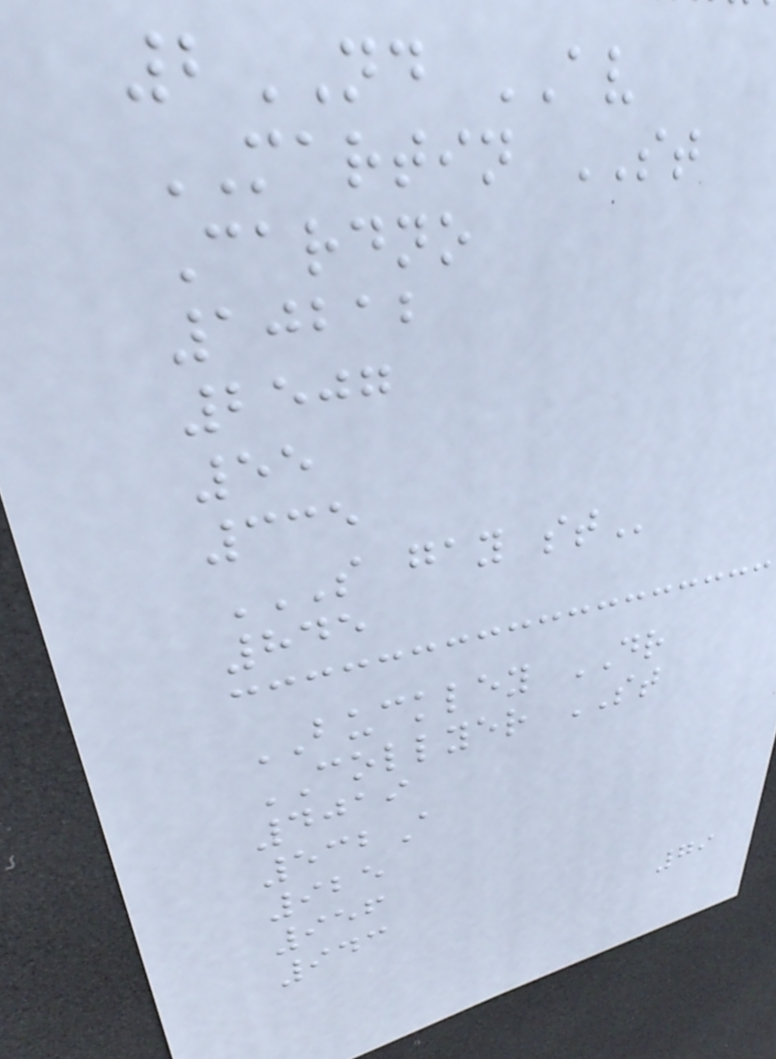2ND AV
MARTIN ST
Cardno
10212
2507
55
335
S GAY ST
845
BUCKLEY DR
COLLYER ST
4019
532A
925
956
943
79
